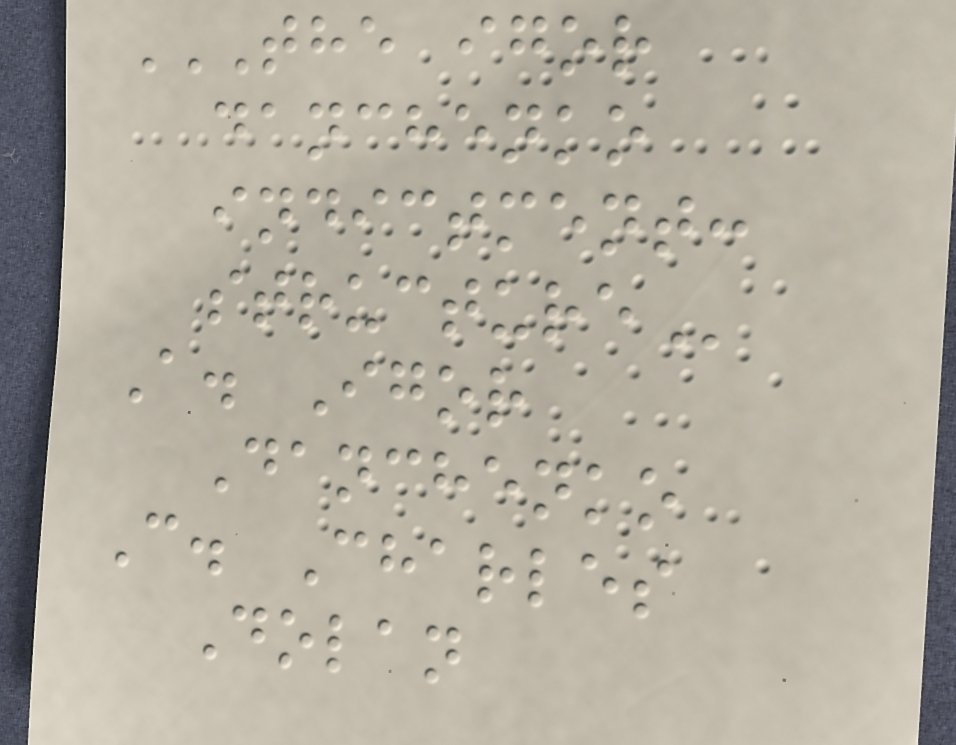THE IGOR
DANCHENKO
INDICTMENT:
STRUCTURE
A. Igor
Danchenko
C. Charles
Dolan
